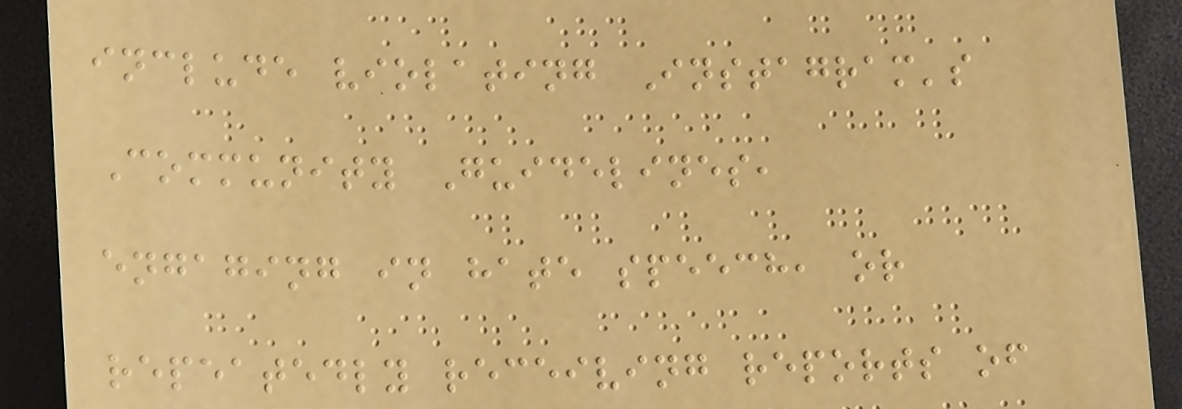include violating Instagram's
Community Guidelines,
engaging in hate speech, or
repeatedly receiving reports of
